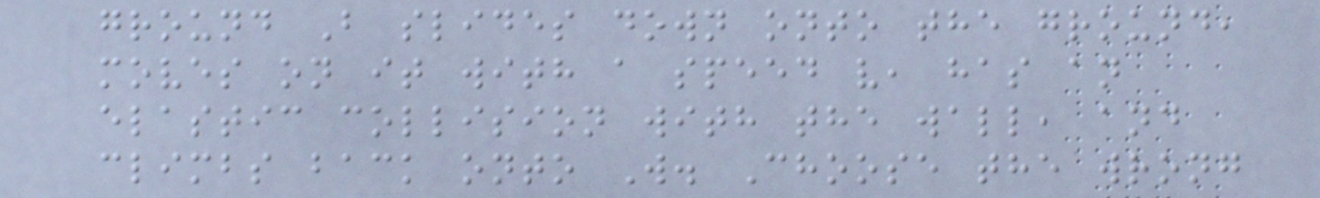ground B slides down onto the ground,
moves on it with a speed v, has an
elastic collision with the wall, and
climbs back onto W. Choose the wrong
